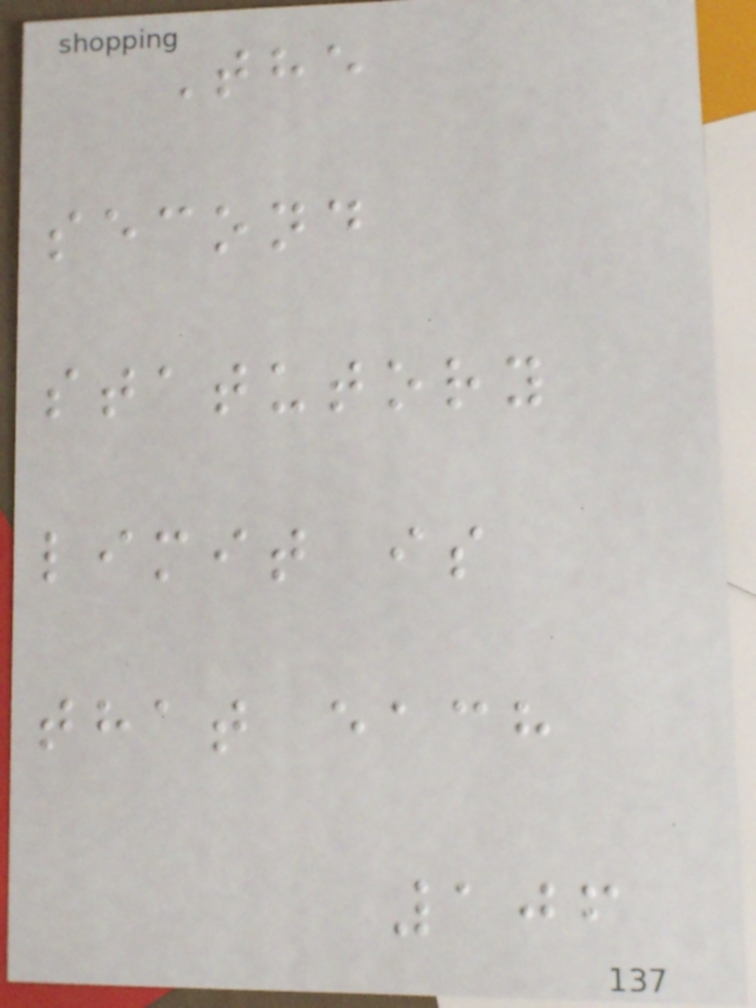The
second
statutory
limit is
that each
106
